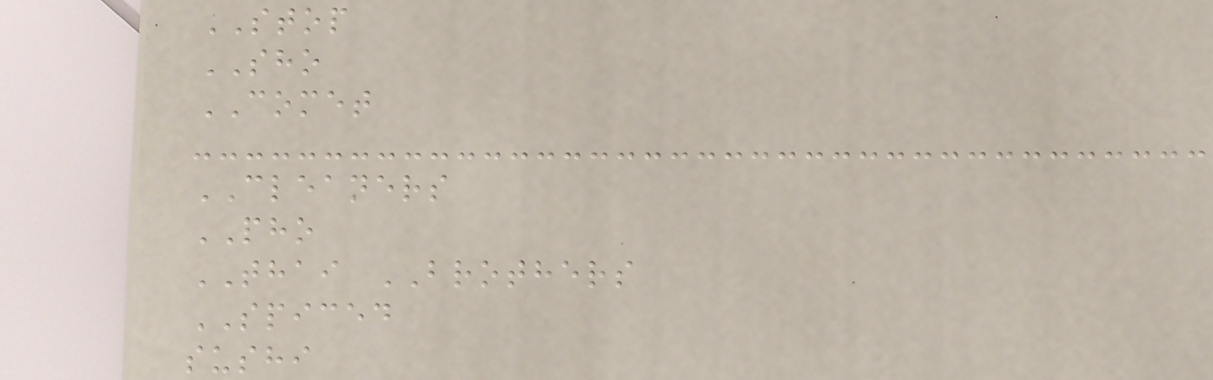STOP
SHO
COMET
CLEANERS
PHO
THAI BROTHERS
SPICED
sushi
